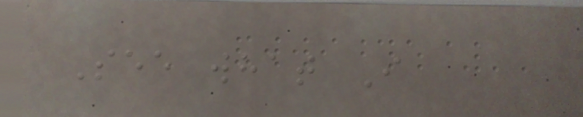See what I
